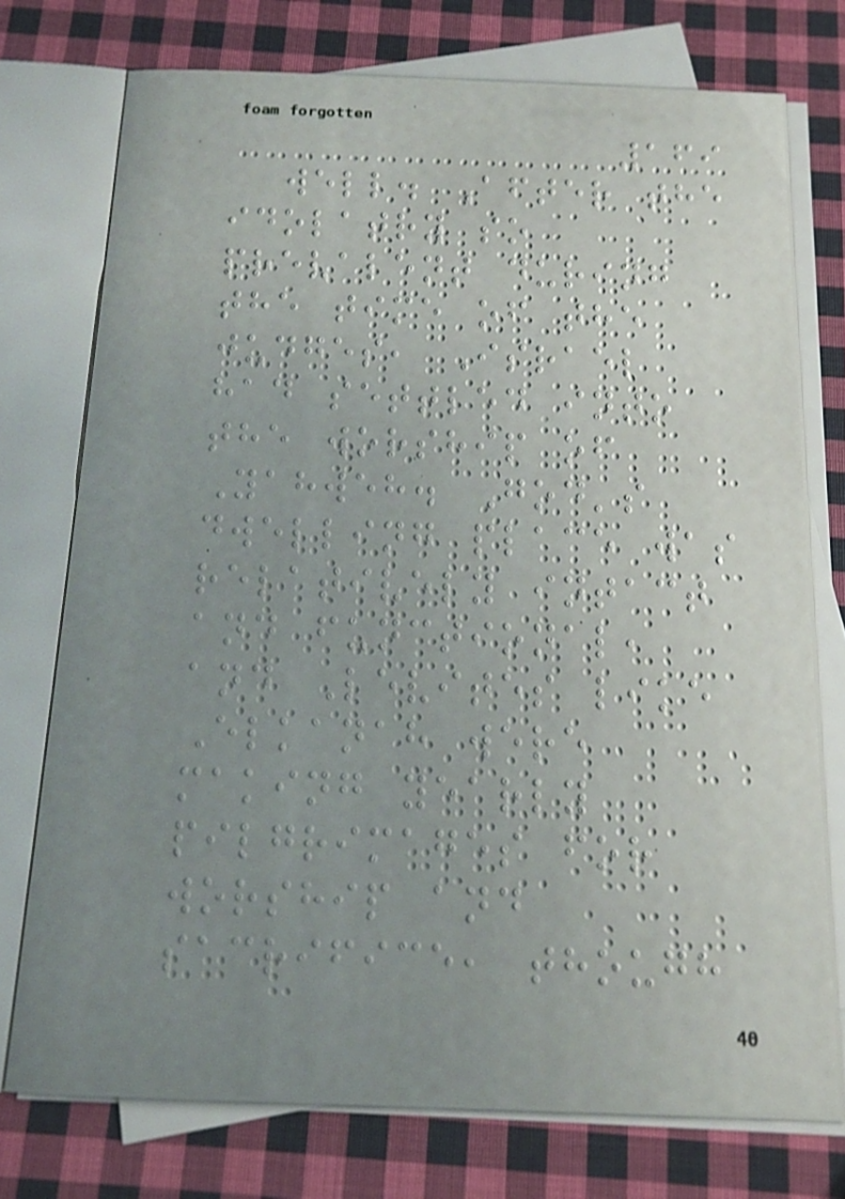169
well. After the
idolatry so
prevalent during
the time of the
judges, Israel
had settled into
the worship of
Yahweh. God's
dwelling place was
relatively intact
and functional,
and Levites like
Elkanah were
making yearly
pilgrimages for
worship and
sacrifice, though
